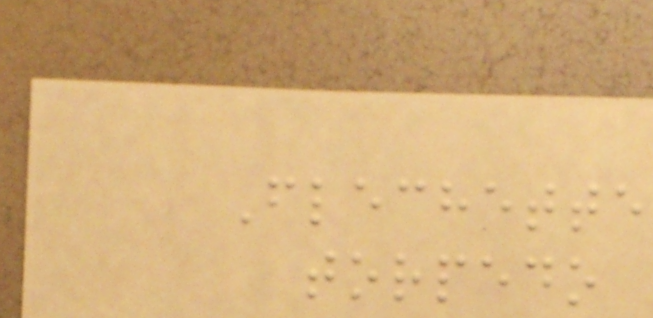Flechette
torpedo
